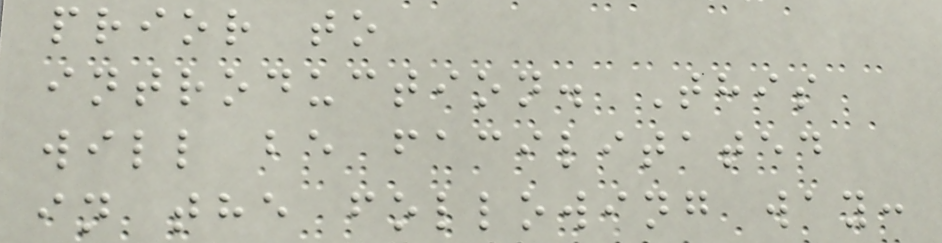prior to
introduction. This
will be facilitated
in the following way:
